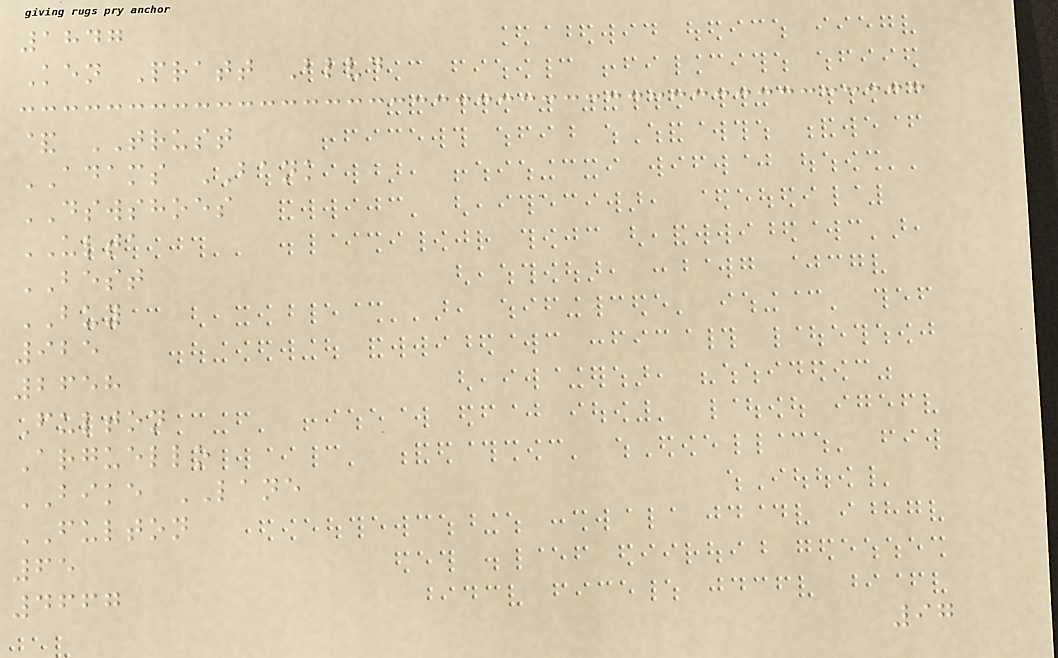1847
Ken Pratt Blvd
& TRUST
ADAMS BANK
DSWSHOES
ULTA
BEST
BUY
925
2658
Fulton
Arguello
BIKE LANE
FULTON
65
4667
97
